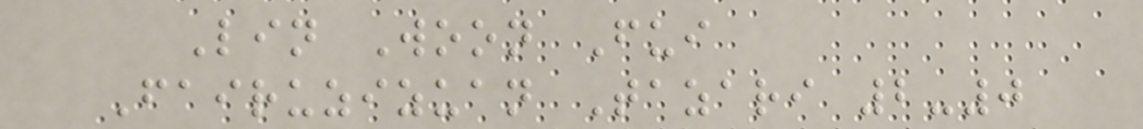Lin Woon Fui
Fairuzizuan Tazari 2-0
